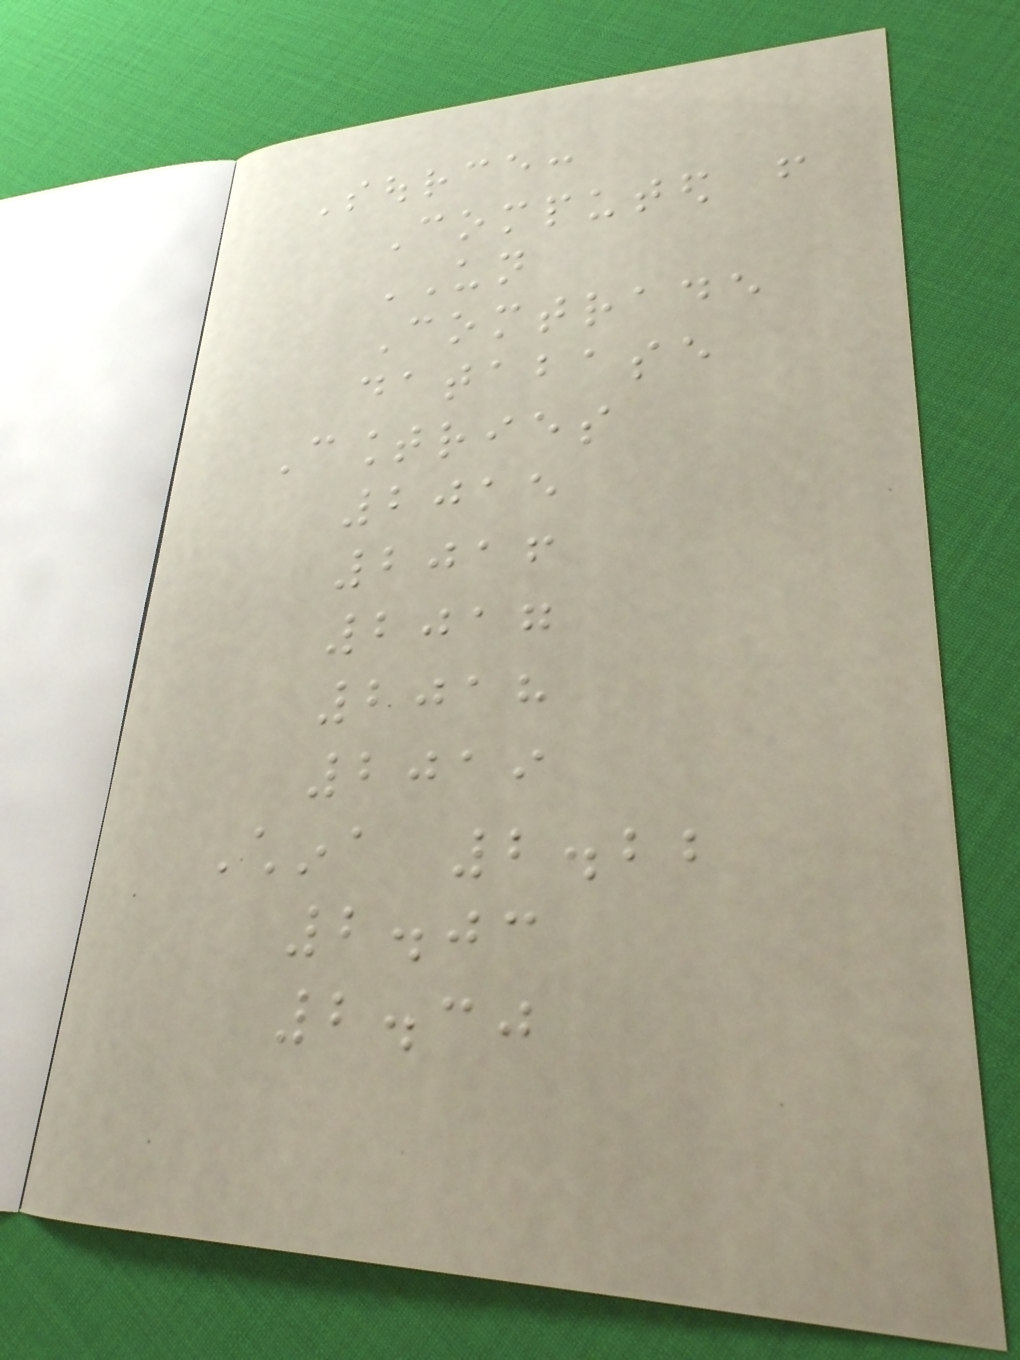Source:
Computed from
UN
Comtrade
database
Countries
2015
2016
2017
2018
2019
China 2.22
2.03
2.30
